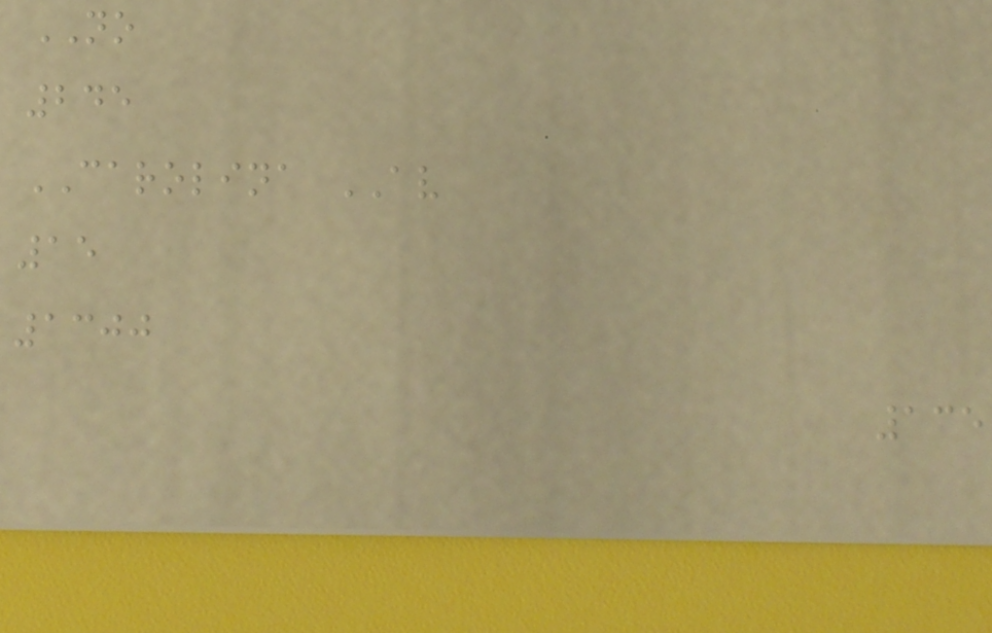NO
245
CAROLINA AV
15
1300
135
